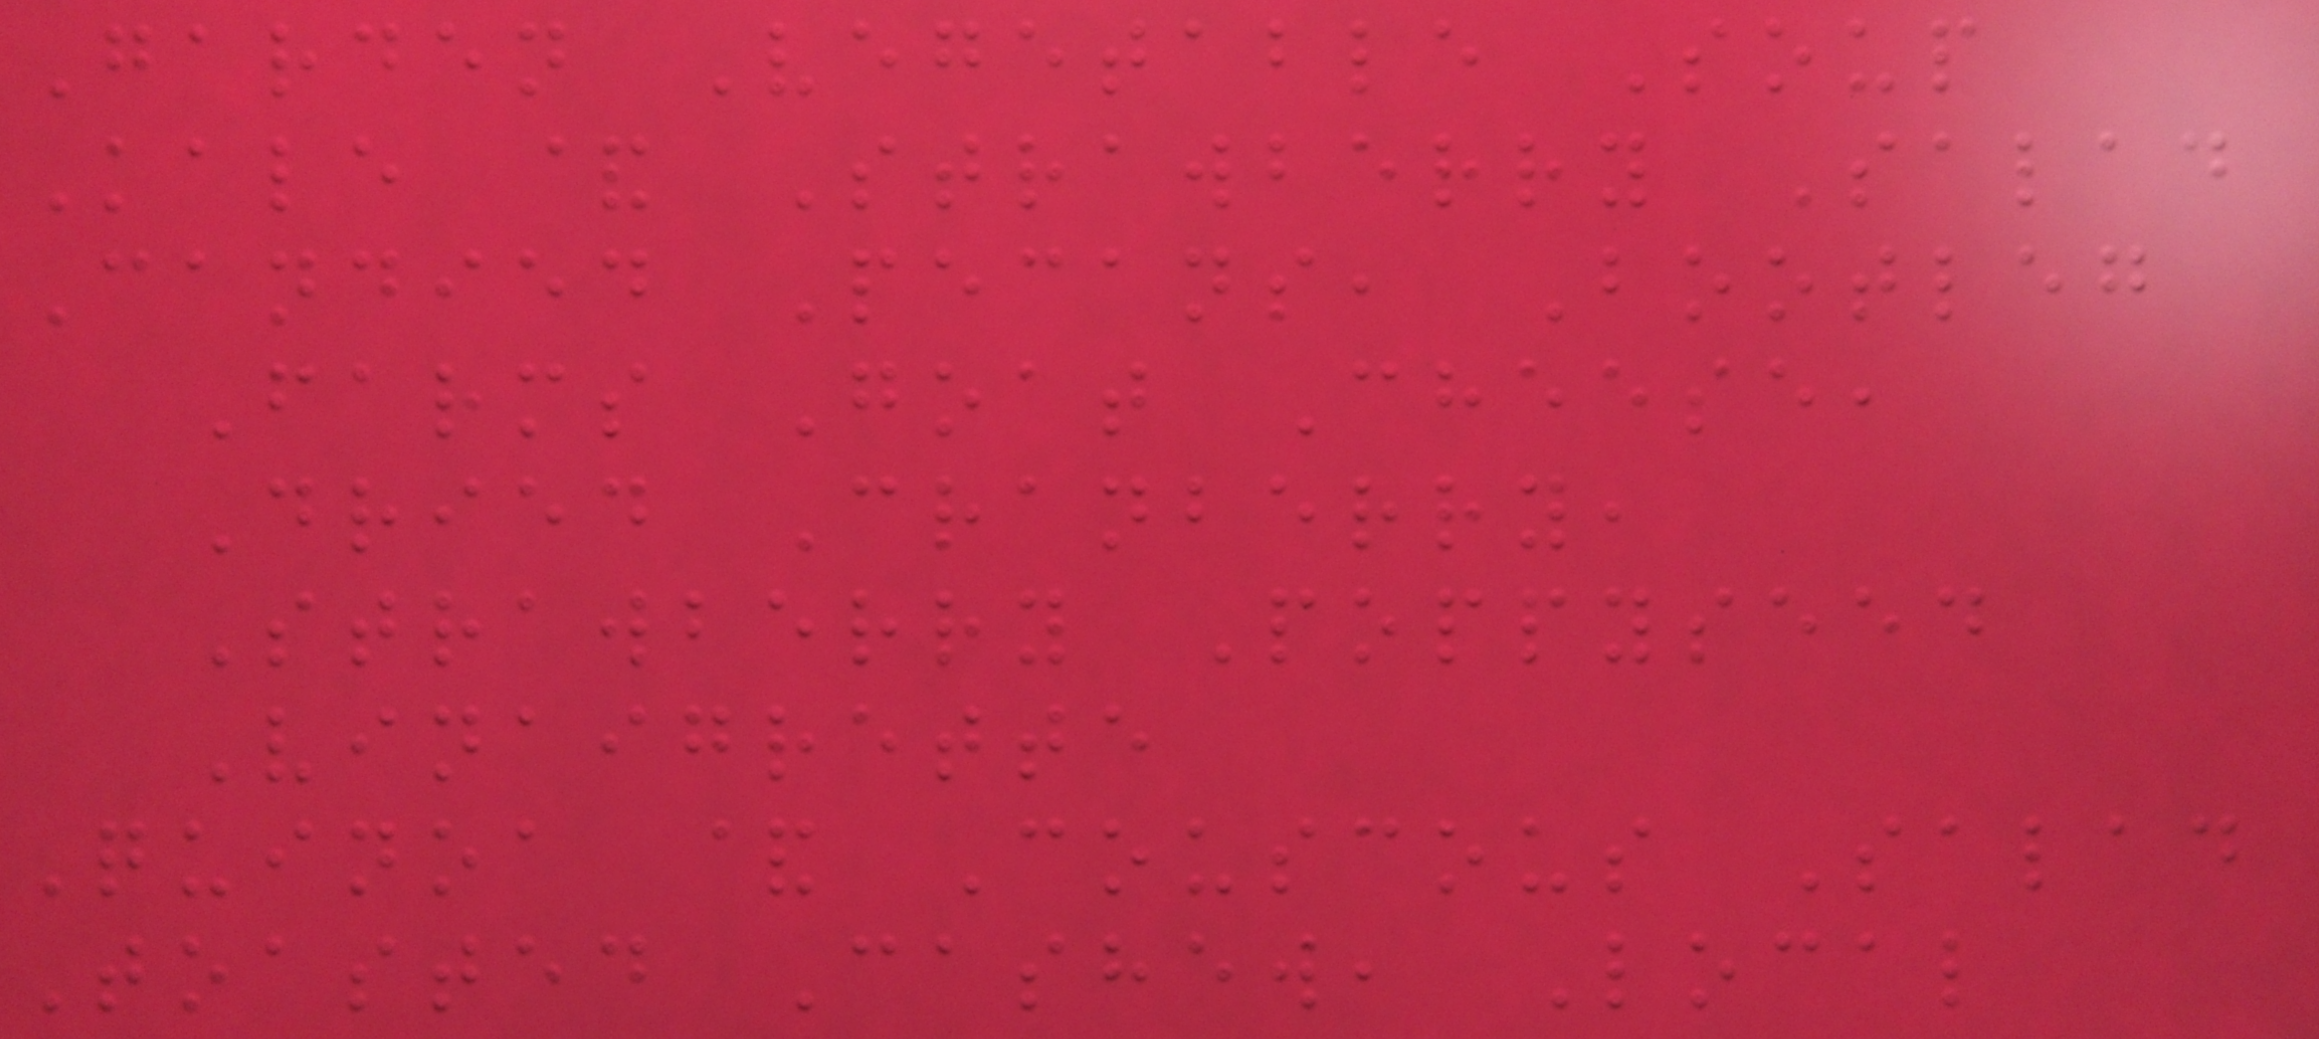Garden Vegetable Soup
Kale & Strawberry Salad
Candied Pecans, Bootleg
Farms Goat Cheese,
Dried Cranberry,
Strawberry Poppyseed
Vinaigrette
Quinoa & Couscous Salad
Toasted Cashew, Local
